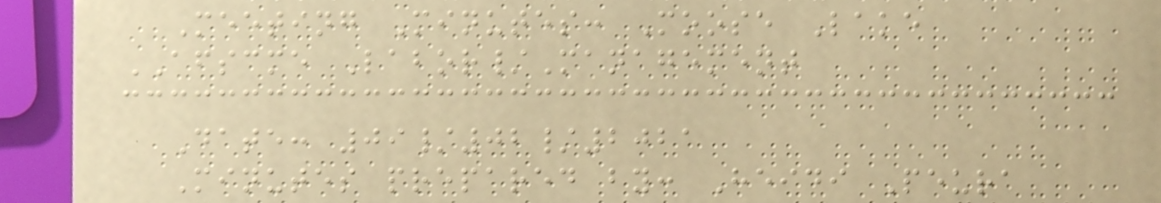Meeting Minutes: Moose Lake
AFSCME Labor/Management
Date: 09/02/2021
Minutes prepared by: Heidi Peura
